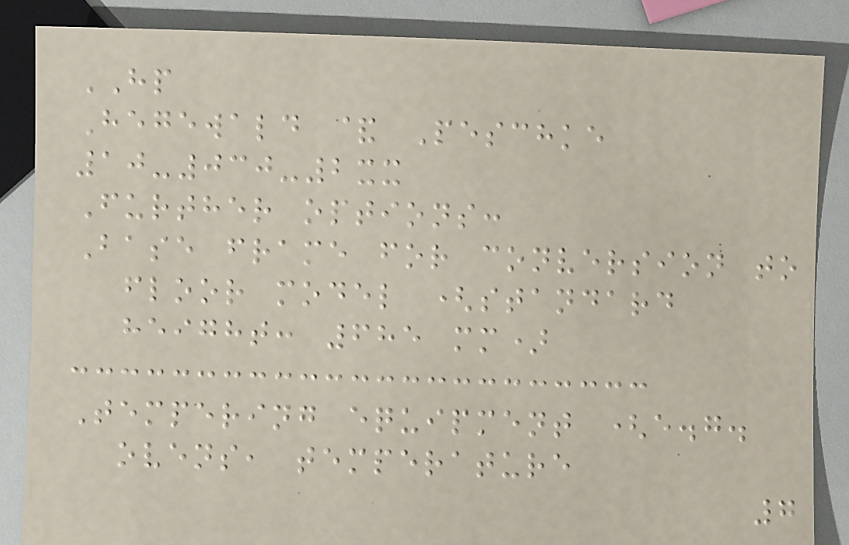HP
Hegewald & Peschke
10-030-2xx
Further options:
Base frame for conversion to
floor model (standard
height: 685 mm)
Tempering equipment (e.g.
ovens, temperature
7
